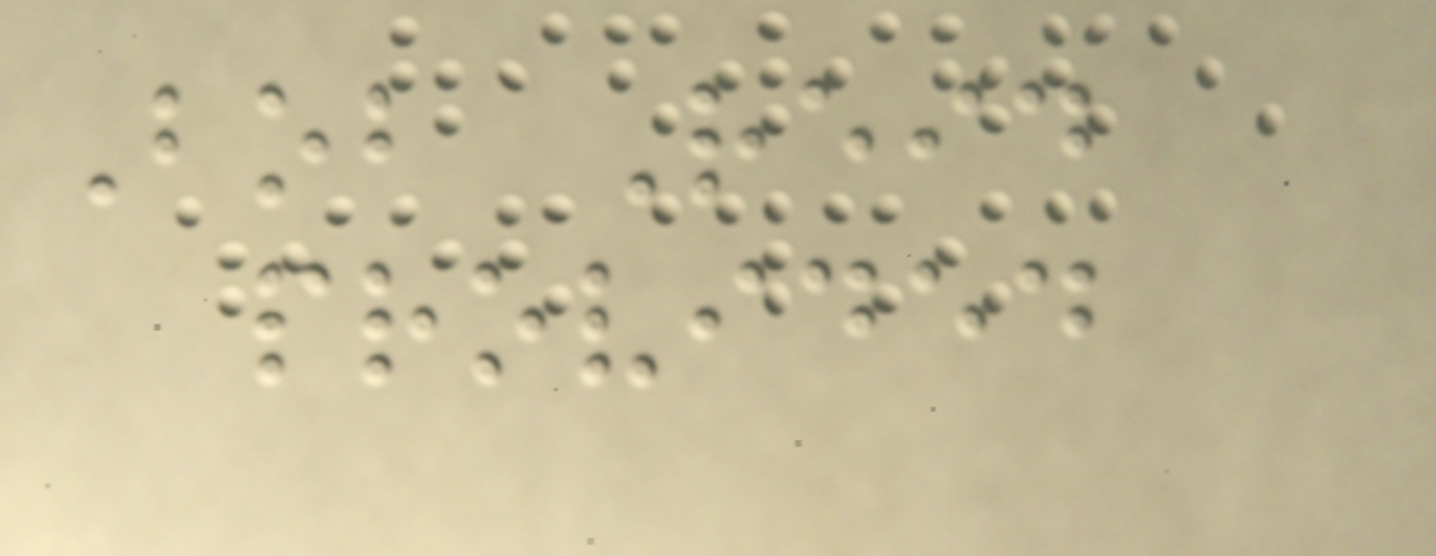Bob Reid
provided
